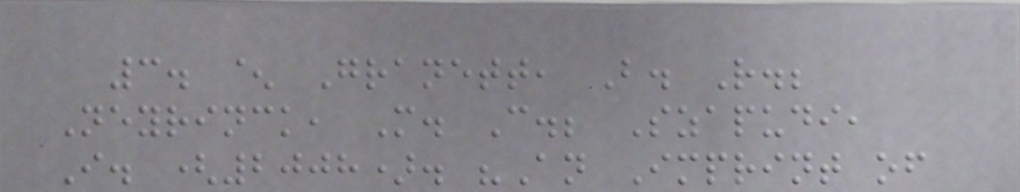3. ^ Granett, B. R.;
Neyrinck, M. C.; Szapudi,
I. (2008). "An Imprint of
